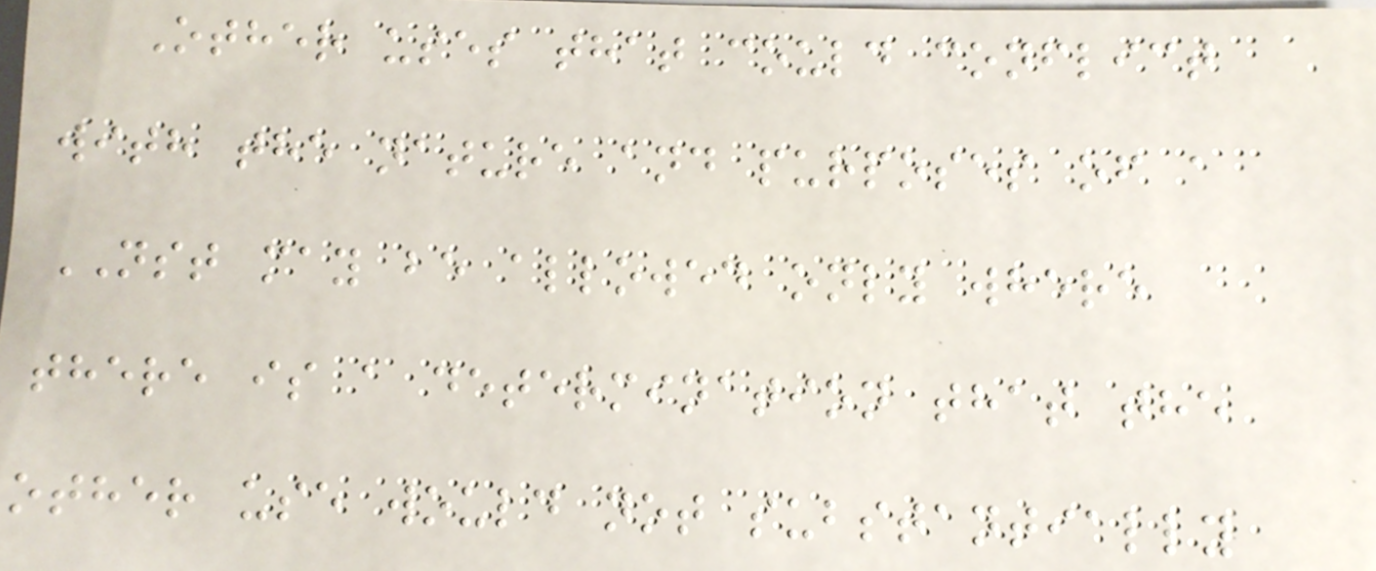Other uses that could conflict
with the nature and purposes of a
NST may be allowed only where
there is a determination that the
other use would not substantially
